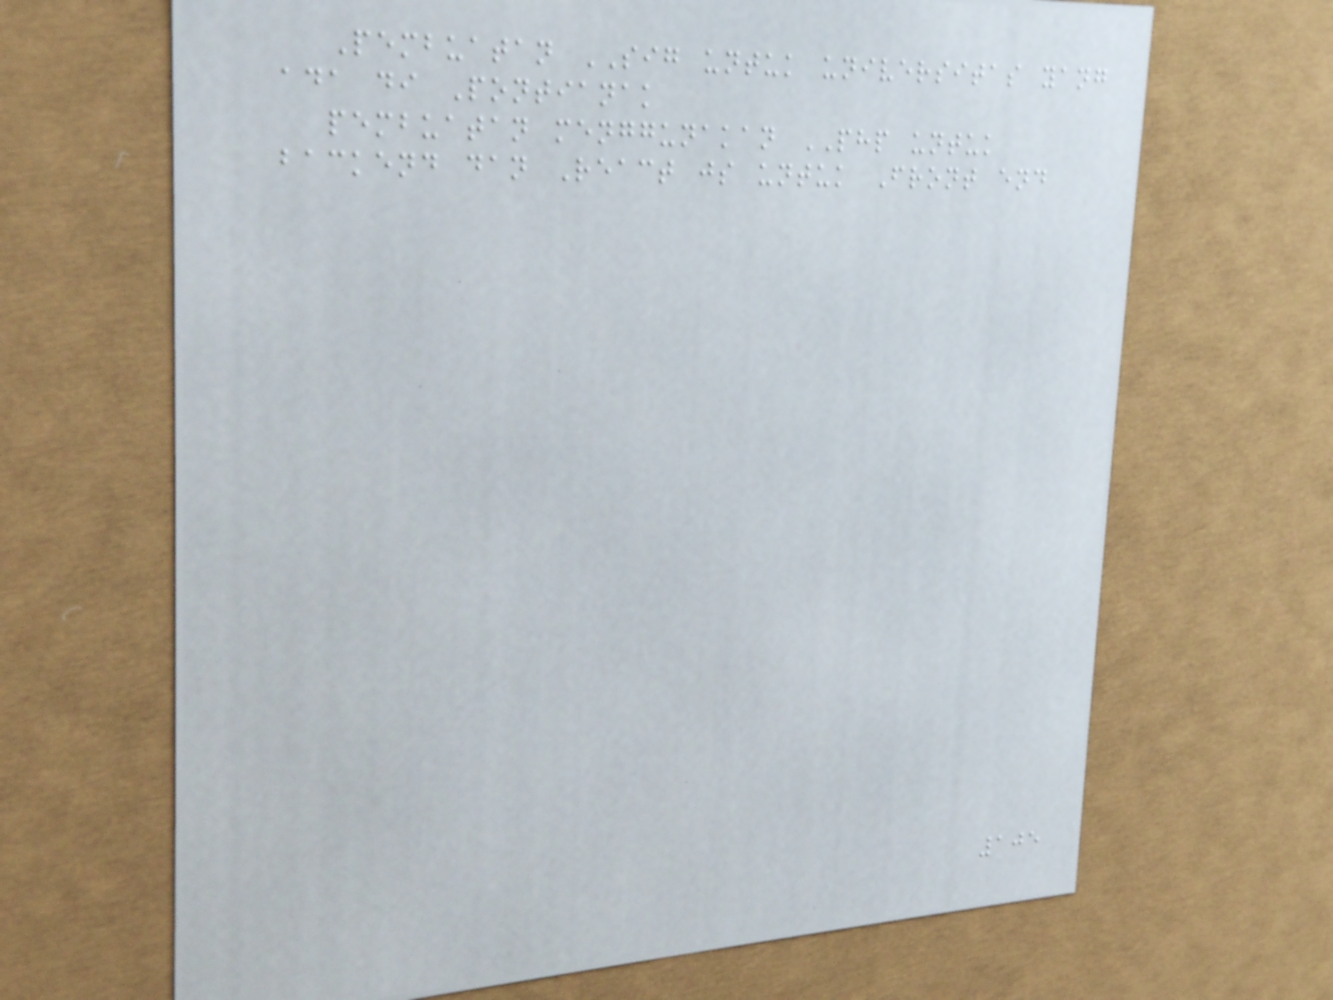Pembuatan SIG untuk universitas yang
ada di Pontianak
pembuatan menggunakan PHP untuk
backend dan React js untuk Front end
105
